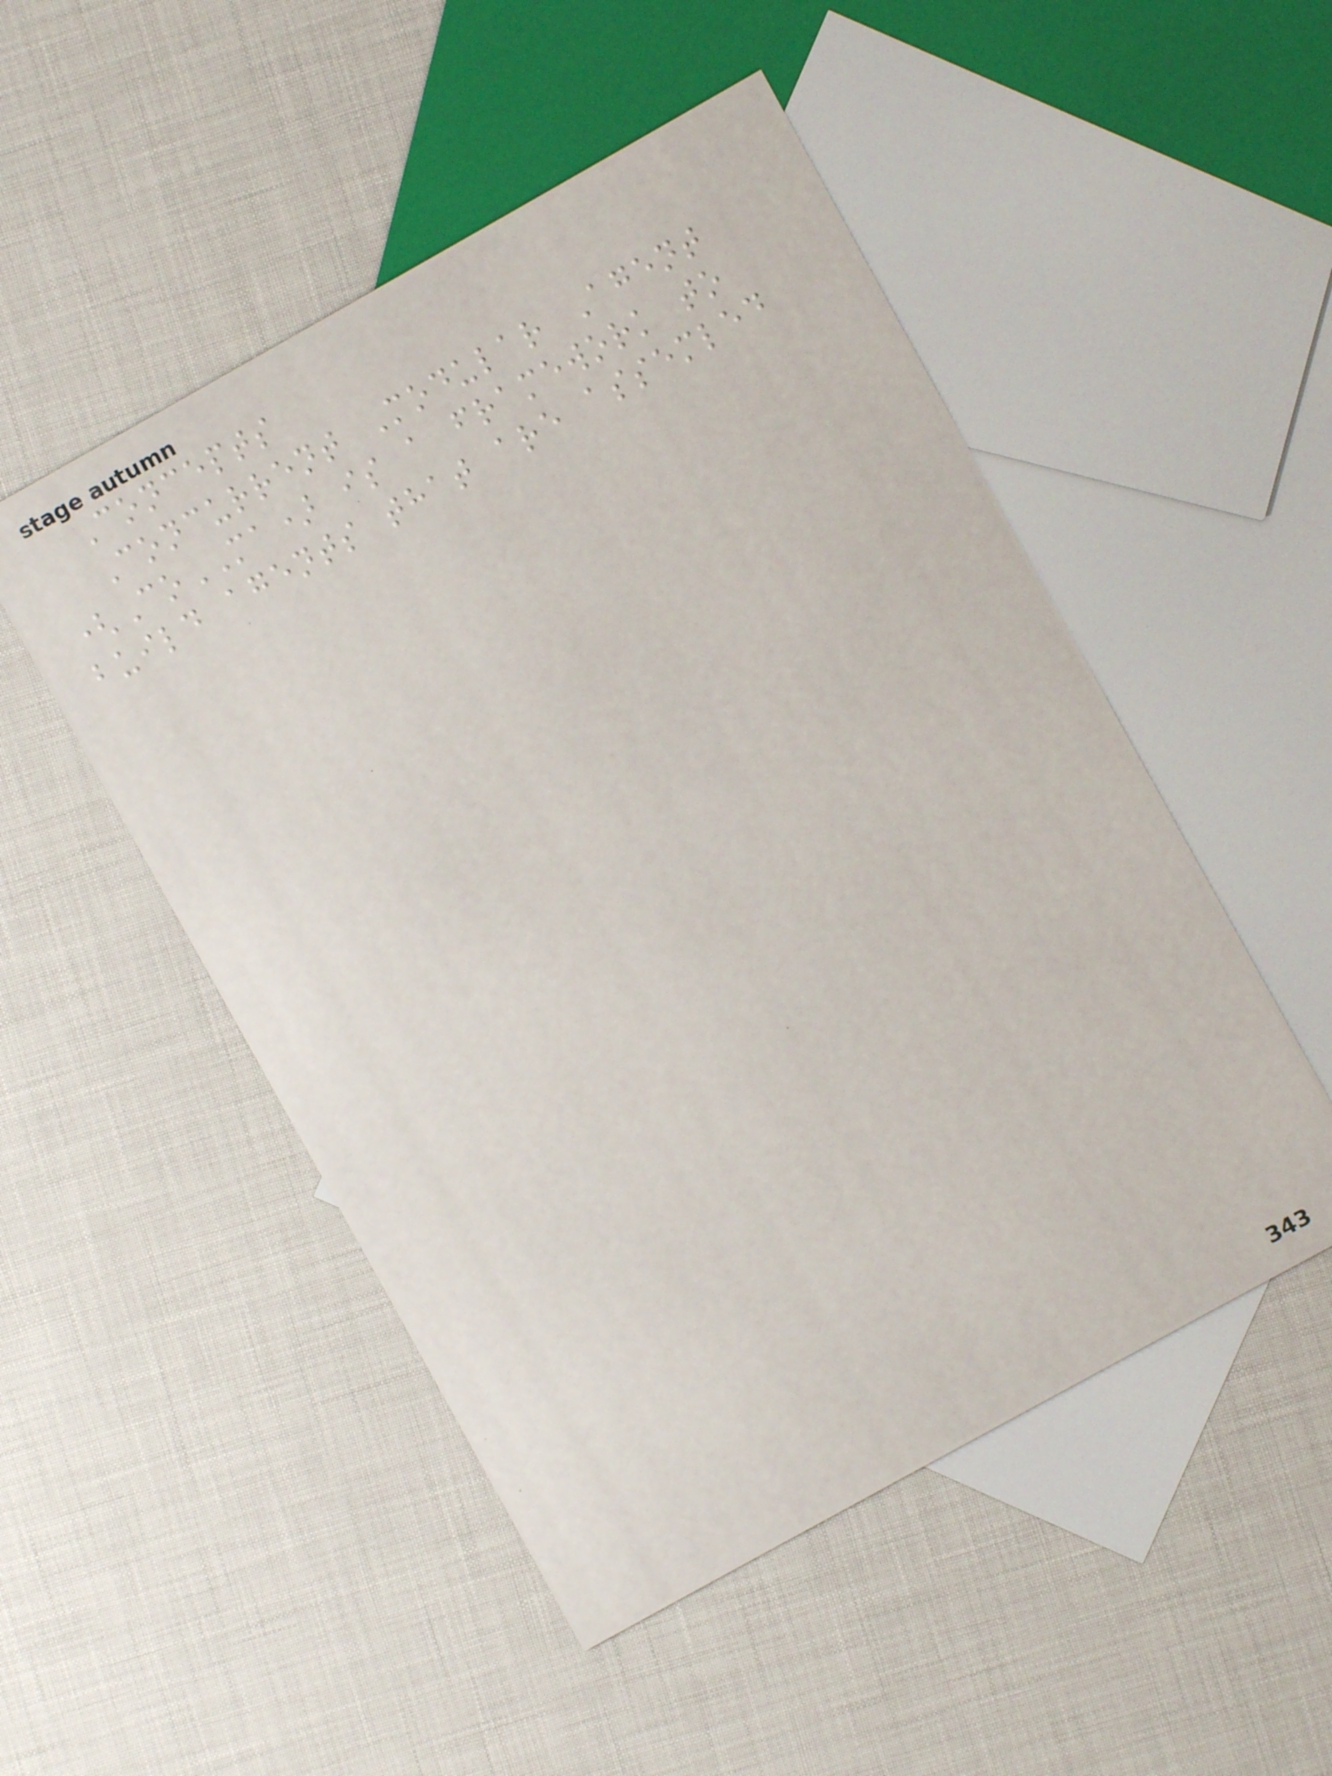Concepts
Concurrent Modular Agent
(CoMA) is a framework to
build agents that are assemled
